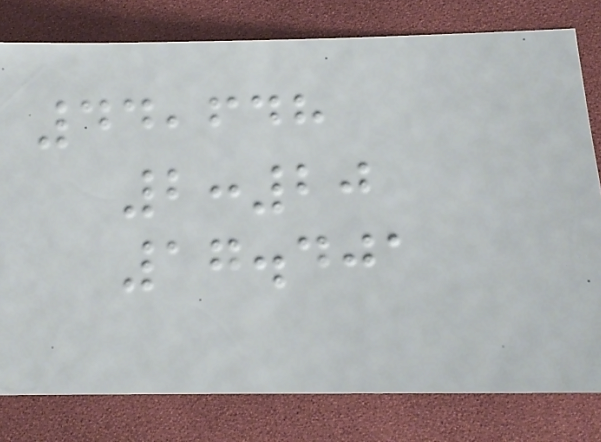44,648
2:20
17.401
